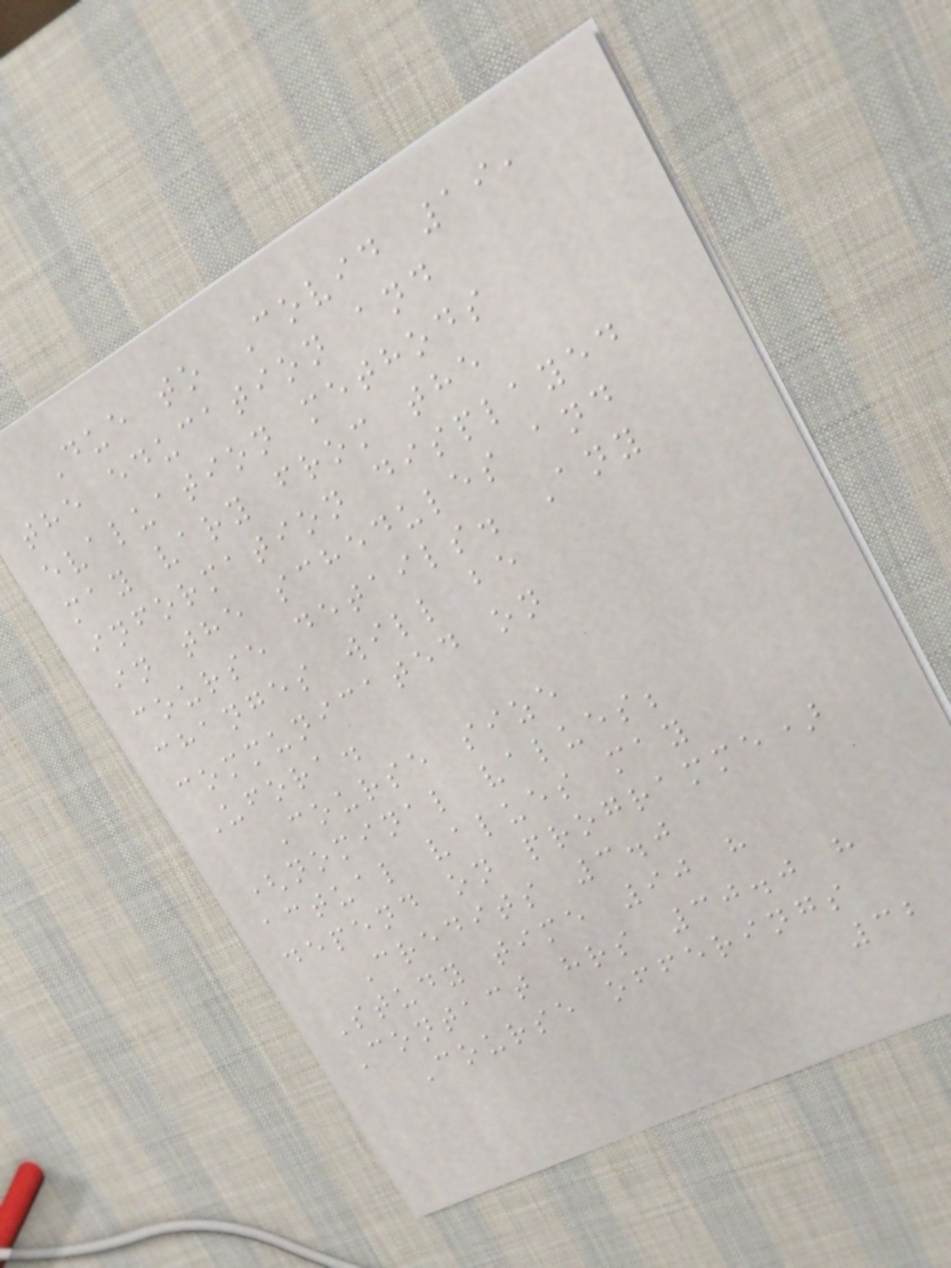Due to Covid 19,
the education and
evaluation methods
may vary from the
information displayed
in the schedules and
course details. Any
changes will be
communicated on
Ufora.
Course size
(nominal values;
actual values may
depend on programme)
Credits 3.0
Study time 90 h
Contact hrs 30.0 h
Course offerings
32
